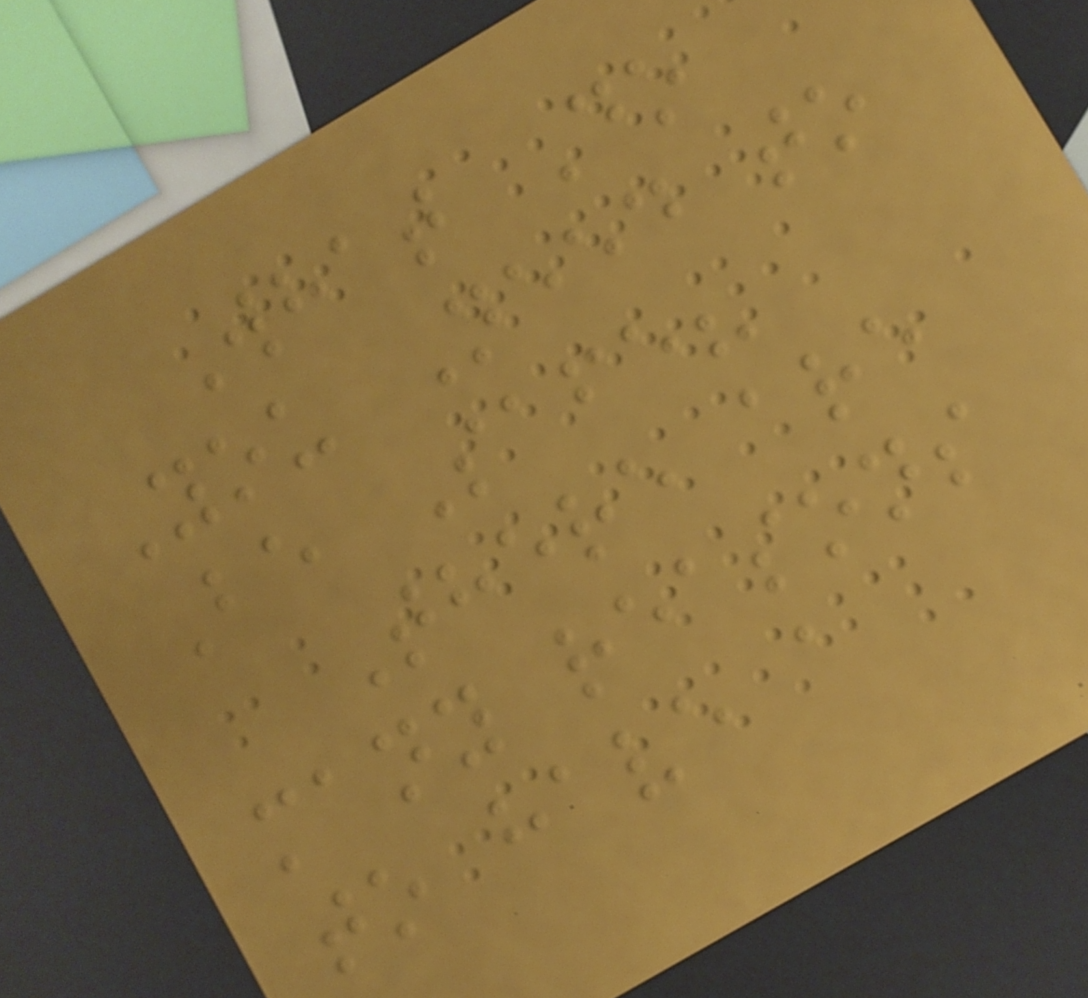What Do
You Need to
Be Safe?
There are
many reasons
to have a
